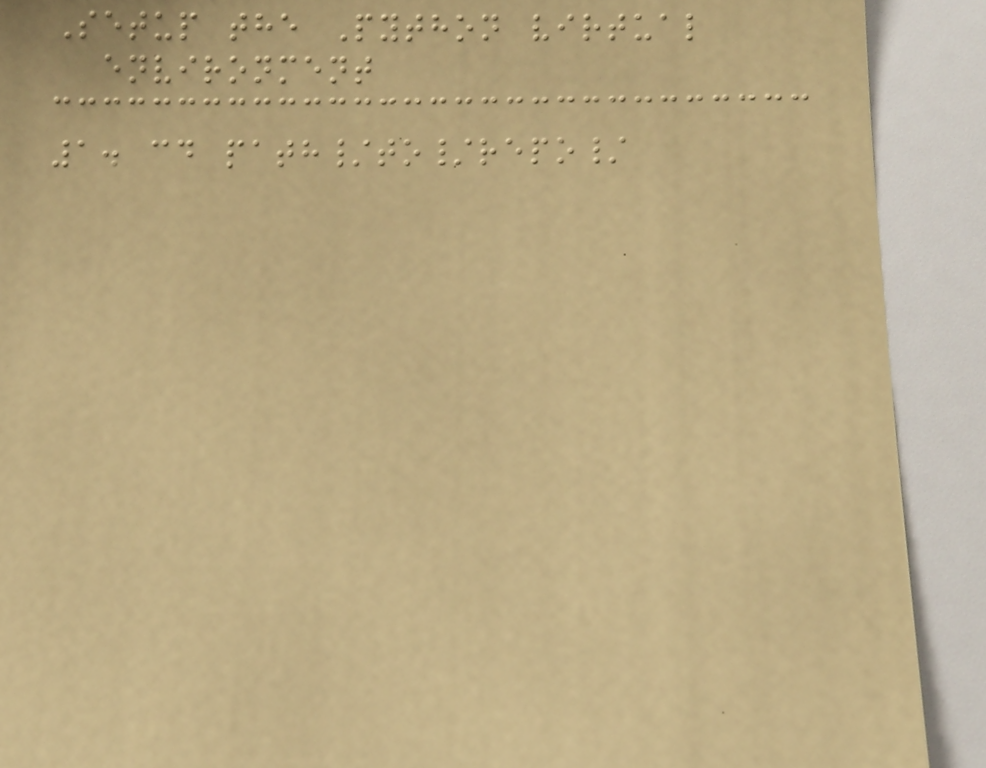Setup the Python virtual
environment
1. cd path/to/repo/
